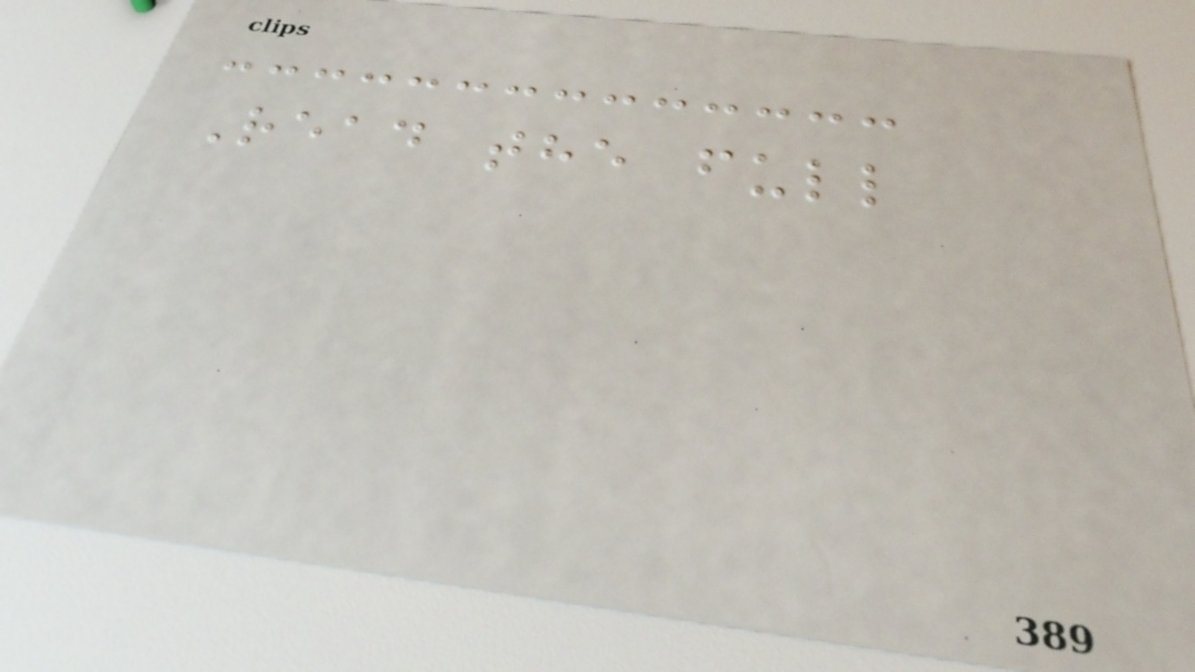Read the full
